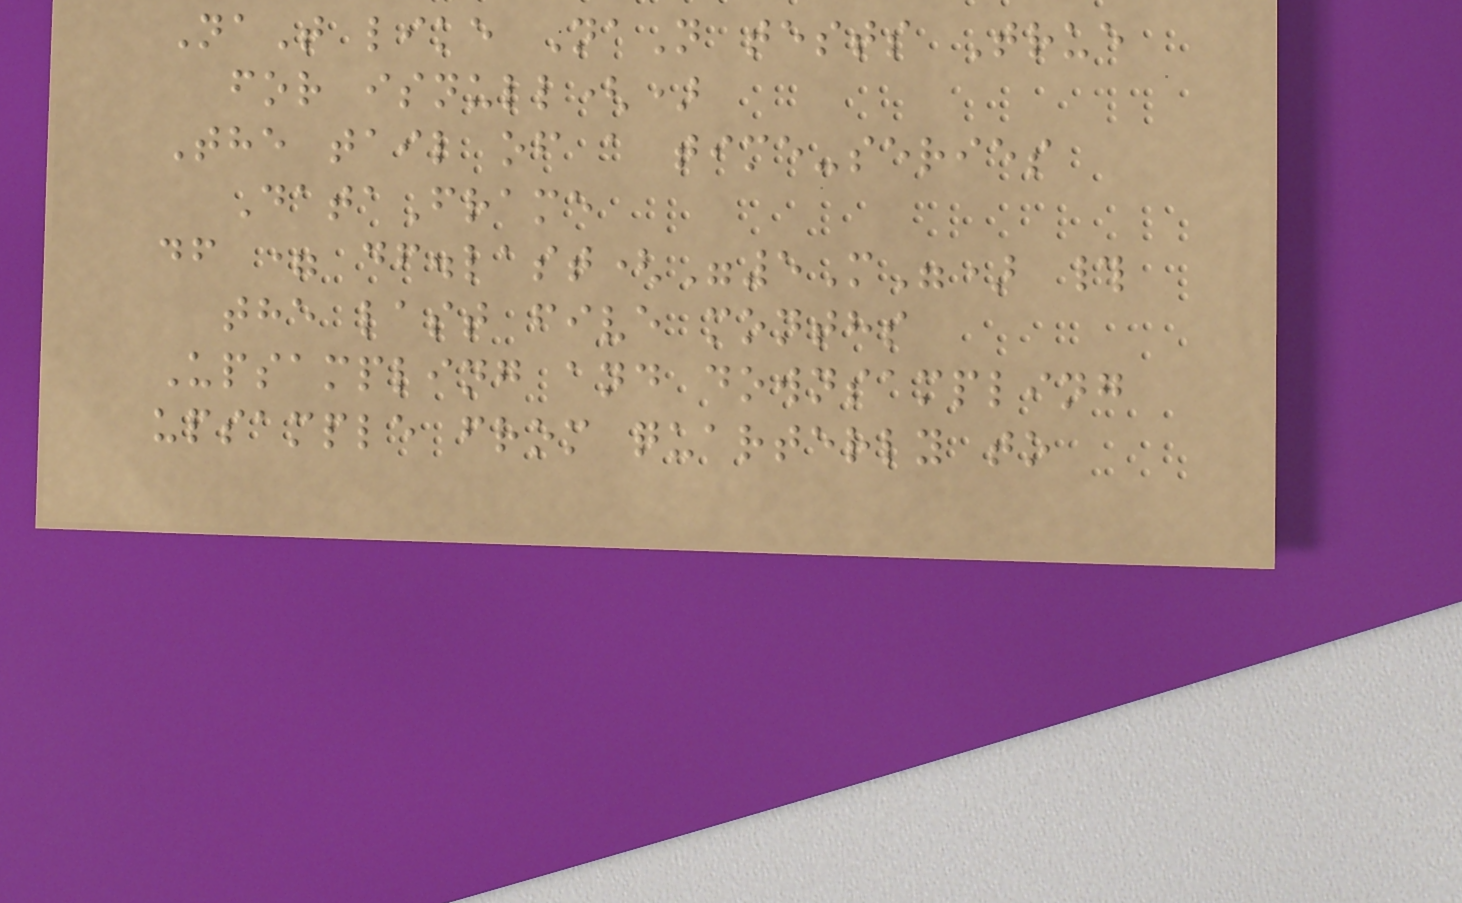NaT like NaN tests True
for isnull()
The tail of a time-series
DataFrame
df = df.last("5M") #
the last five months
Upsampling and downsampling
upsample from quarterly to
